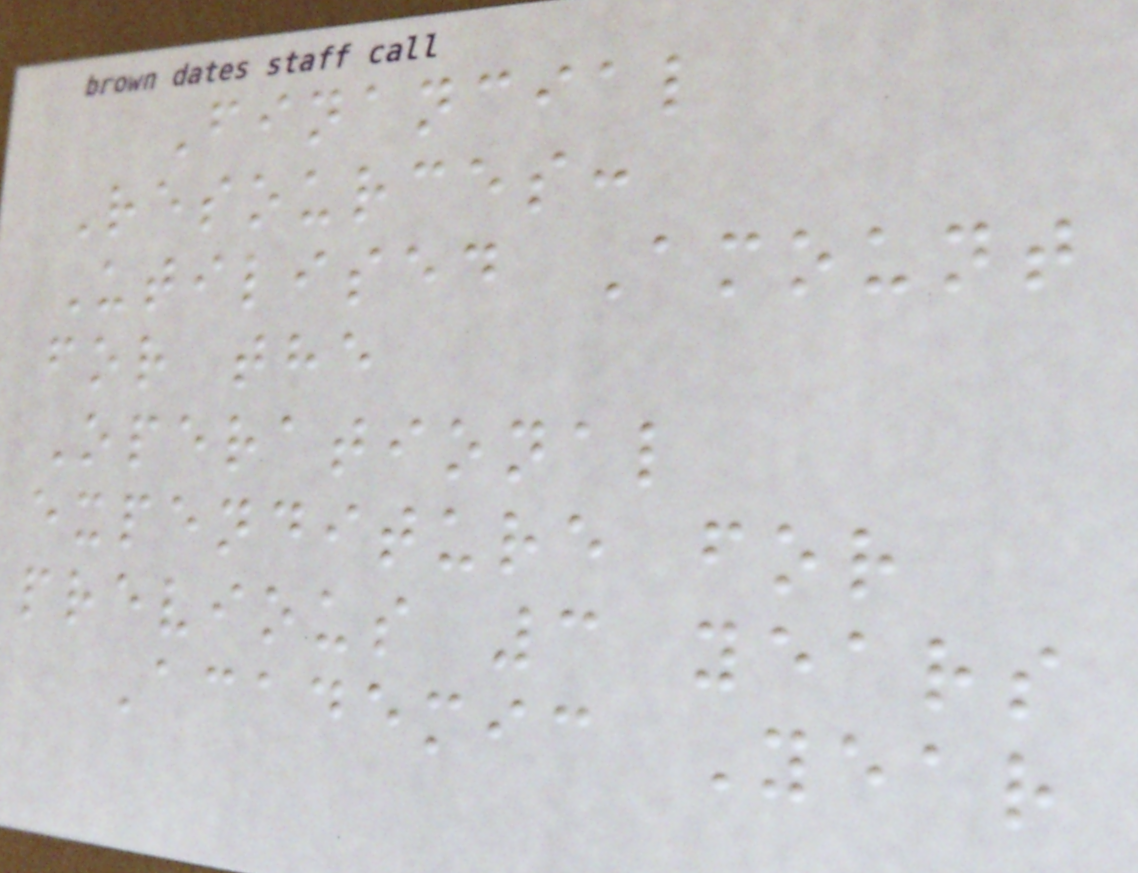Financial
Resources:
Utilised Amount
for the
Operational
expenditure for
previous 3 years
Academic Year
